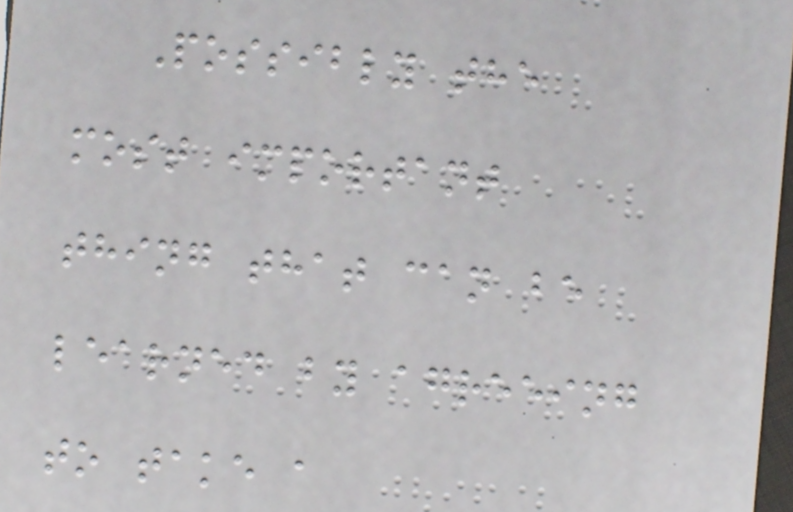Possibly the
most important
thing that can be
learned by agreeing
to take a
